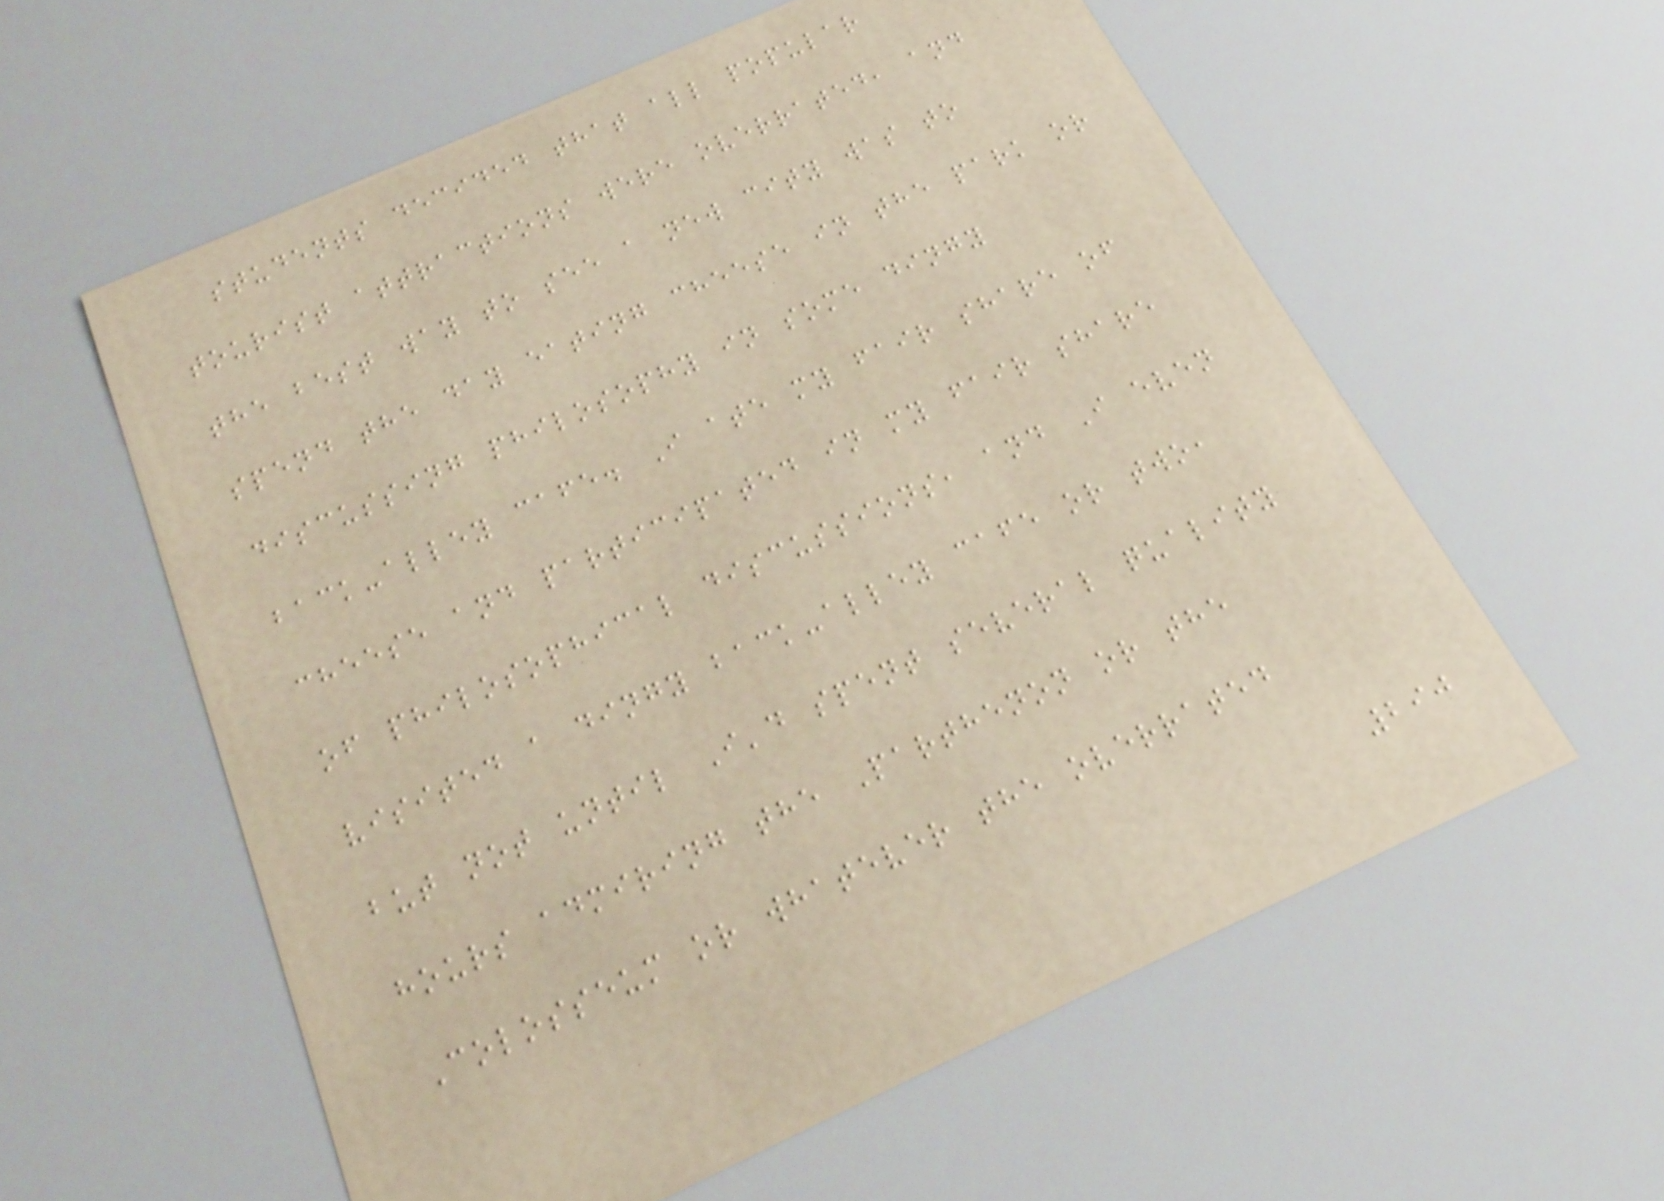students decided that all popular
tourist attractions were overrated, and
the best way to see a new city was to
spend the day eating cheese in the park or
discussing philosophy in some dingy
back-alley cafe. I ate my fair share of
cheese and participated in my fair share
of philosophical discussions, and I even
visited a dingy back-alley cafe or two,
but not until I'd spent several quality
hours admiring the Parthenon or the
Colosseum or whatever the overrated
290
